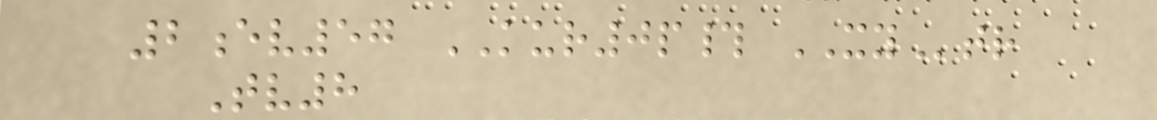2ev57 KUR0p# XYtr
Tv8
